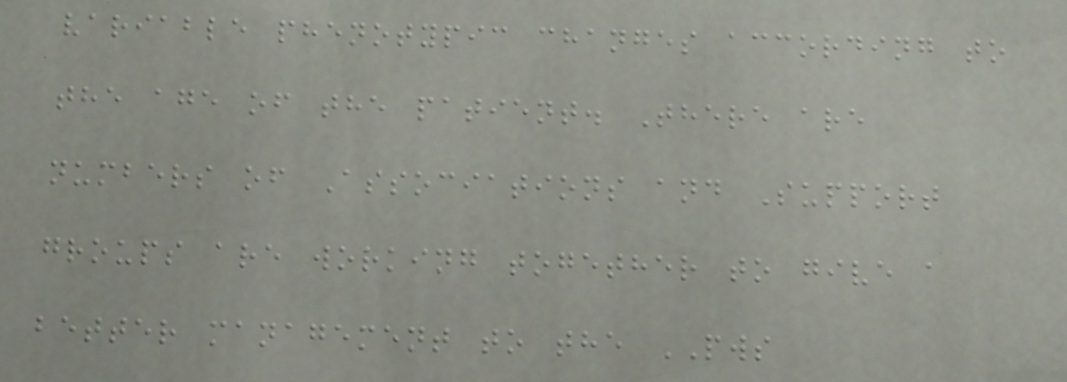variable phenotypic changes according to
the age of the patient. There are
numbers of Associations and Support
groups are working together to give a
better management to the PWS
